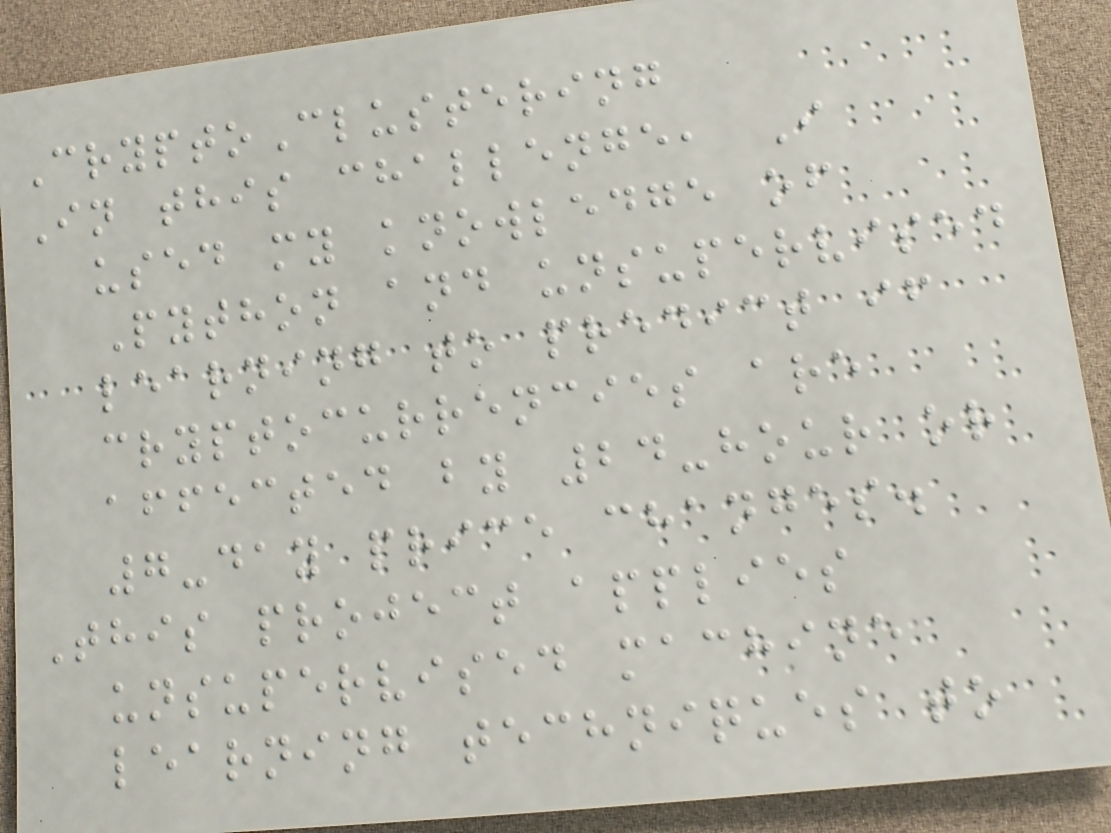CryptoClustering
In this challenge, I
used my knowledge of
Python and unsupervised
learning to predict if
cryptocurrencies are
affected by 24-hour or
7-day price changes.
This project applies
unsupervised machine
learning techniques to
